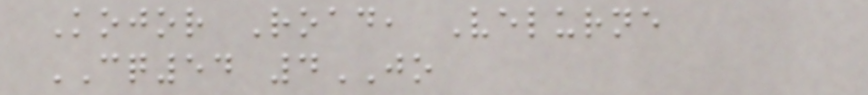Kojor Road, Velurne
CQ54 4JO
